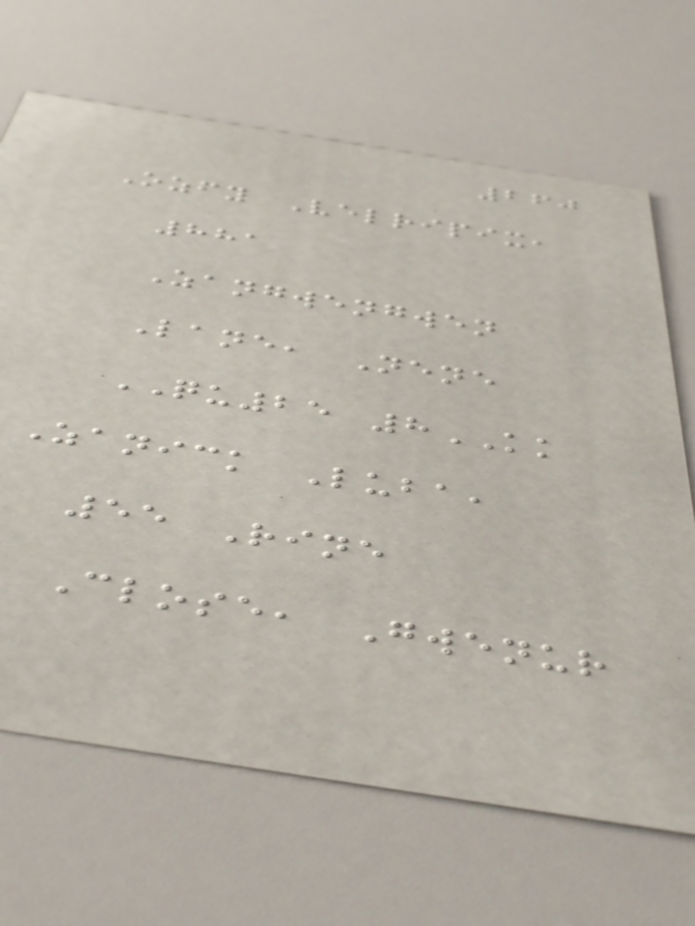260
Ozfy Velripix,
881
Zangwengwen
Lane, Nene
QU25 8KK
Zanick Luba,
55 Rine
Close, Gwenur
